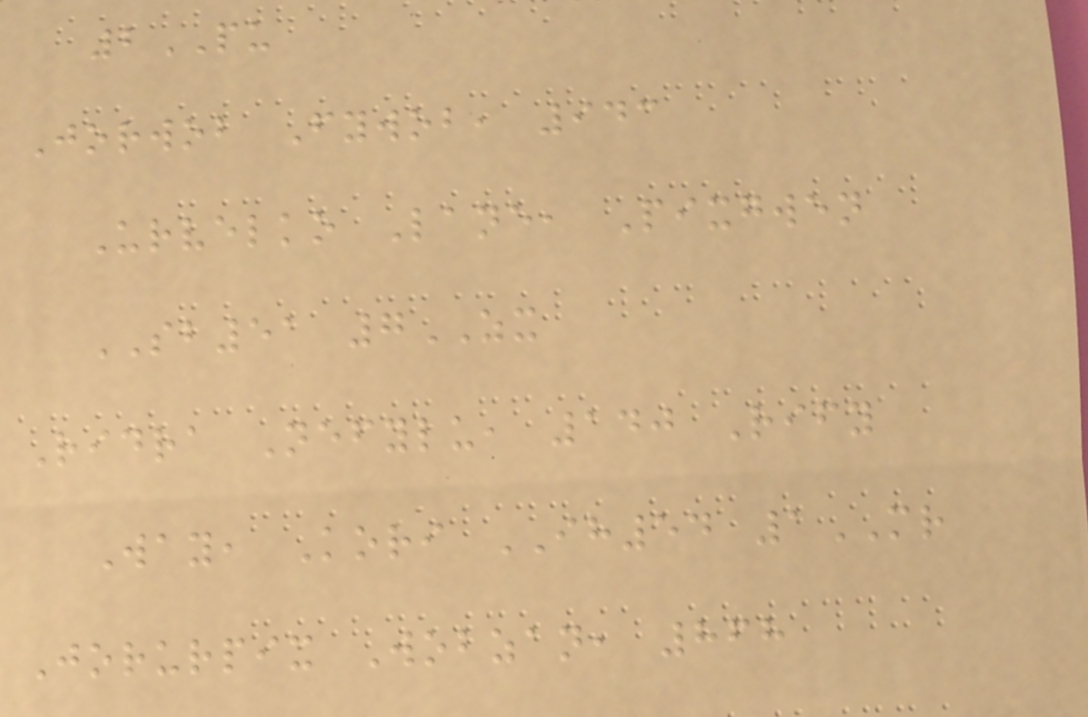2PU
Jorwob Fywob, 943
Urvelko Lane, Pixgwen
SB51 7ZX
Ridra Nefylu, 140 Rify
Way, Kori IH54 1MR
Jorurpix Wobzan, 868
